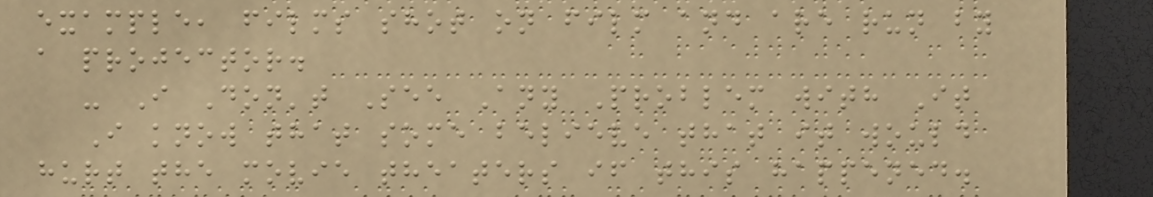example, films shot on film and are run by
a projector.
- I Don't See Any Problem with It
I know that some believe that it would
hurt the movie theaters if this happened.
